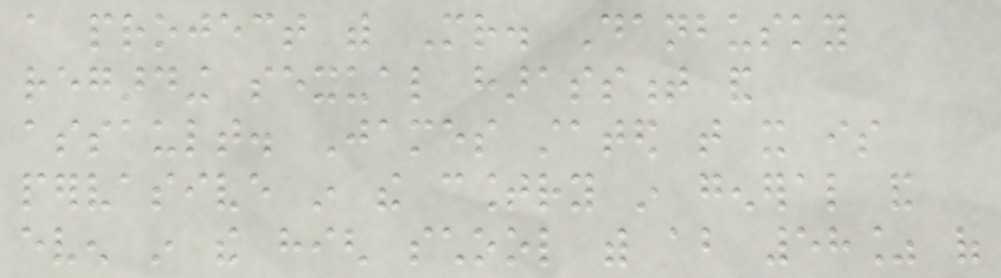a project with Mr. Danbusky
regarding sexual harassment and
assault. James stated that it is
pervasive in the country in general and
even in the high school with about 58% of
